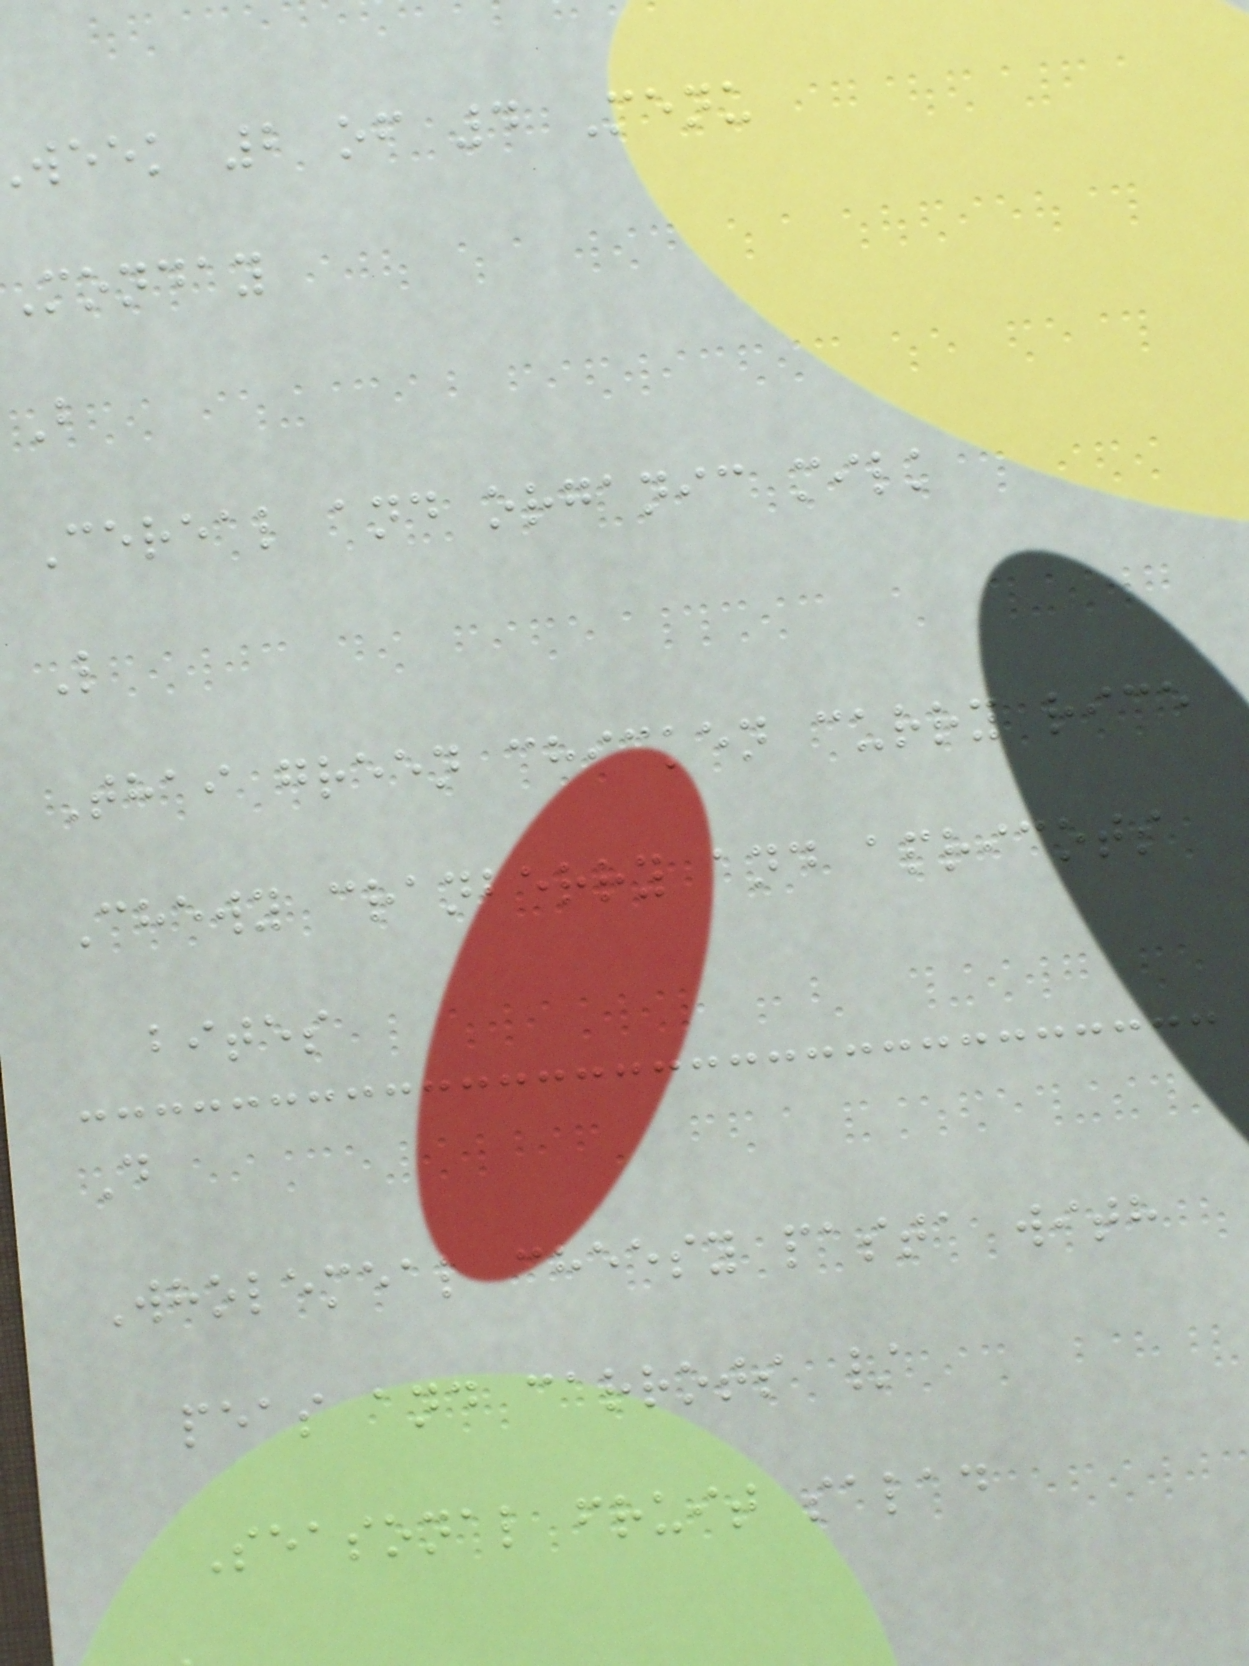week 2 of 4 Menu
Monday
B
Cereal and organic milk
L
Thai green chicken curry rice
Chewy cranberry and apricots
bites
D
Wholemeal cheesy pasta with
peas and carrots /
Seasonal fruit salad
